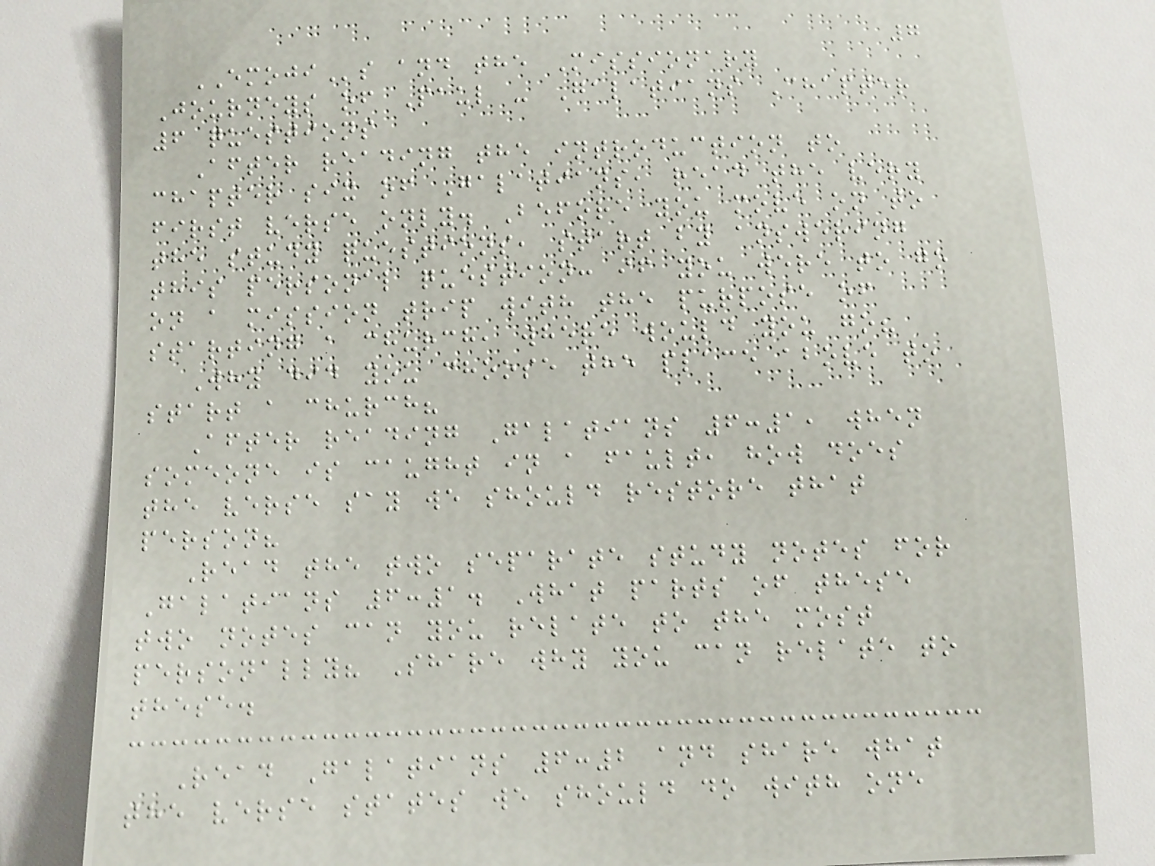7
EMOJIs and the Missionary
Journeys of Paul - Galatians Chapter
6 questions
After reading the introduction to
chapter six of Galatians, read the very
first verse only. Before you move on to
the study questions, start by answering
this personal question: if you were to go
on a mission trip with the purpose of
starting a church, where would you go?
Why did you choose the place above to
start a church?
After reading Galatians 6:1, when
someone is caught in a fault, how does
the verse say we should restore that
person?
Read the two separate study notes for
Galatians 6:1. What parts of these
two notes can you relate to the most
personally? Share why you can relate to
these.
Read Galatians 6:2 and share what
the verse states we should do with one
